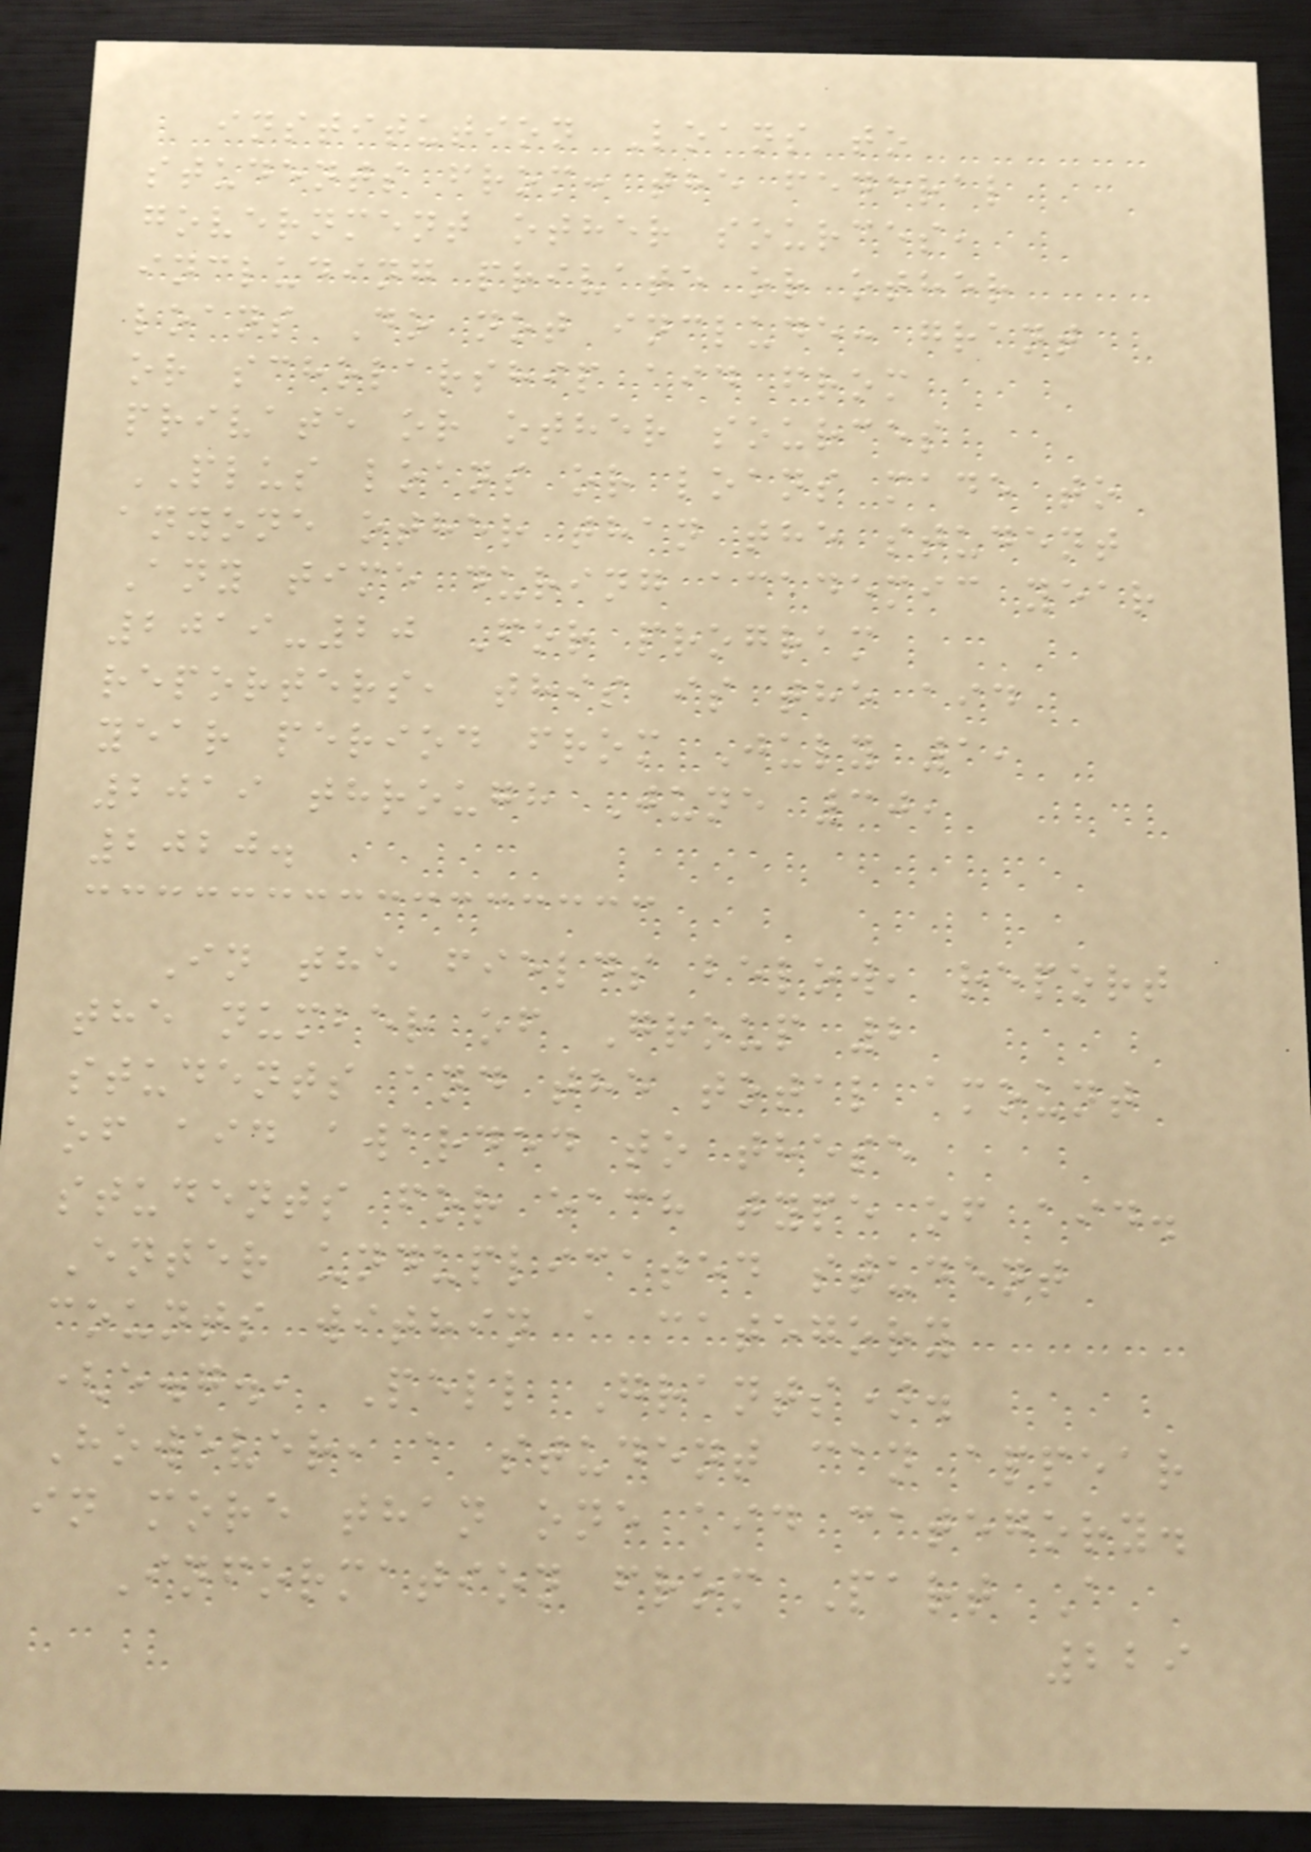institution Loans to
students from: the federal
government other sources,
including private or other
loans Do not include: grant
or scholarship aid from
private or other sources
PLUS loans or loans made to
anyone other than the student
Any time during academic year
2019-20 For program
reporters, this is the aid
year period from July 1,
2019 through June 30,
2020.
In the fields below, report
the number of Group 2
students and the total amount
of aid awarded to these
students for each type of aid.
Enter unduplicated student
counts within a category
(e.g., Pell Grants).
However, a student can appear
in more than one aid category.
Information from Part A
229
